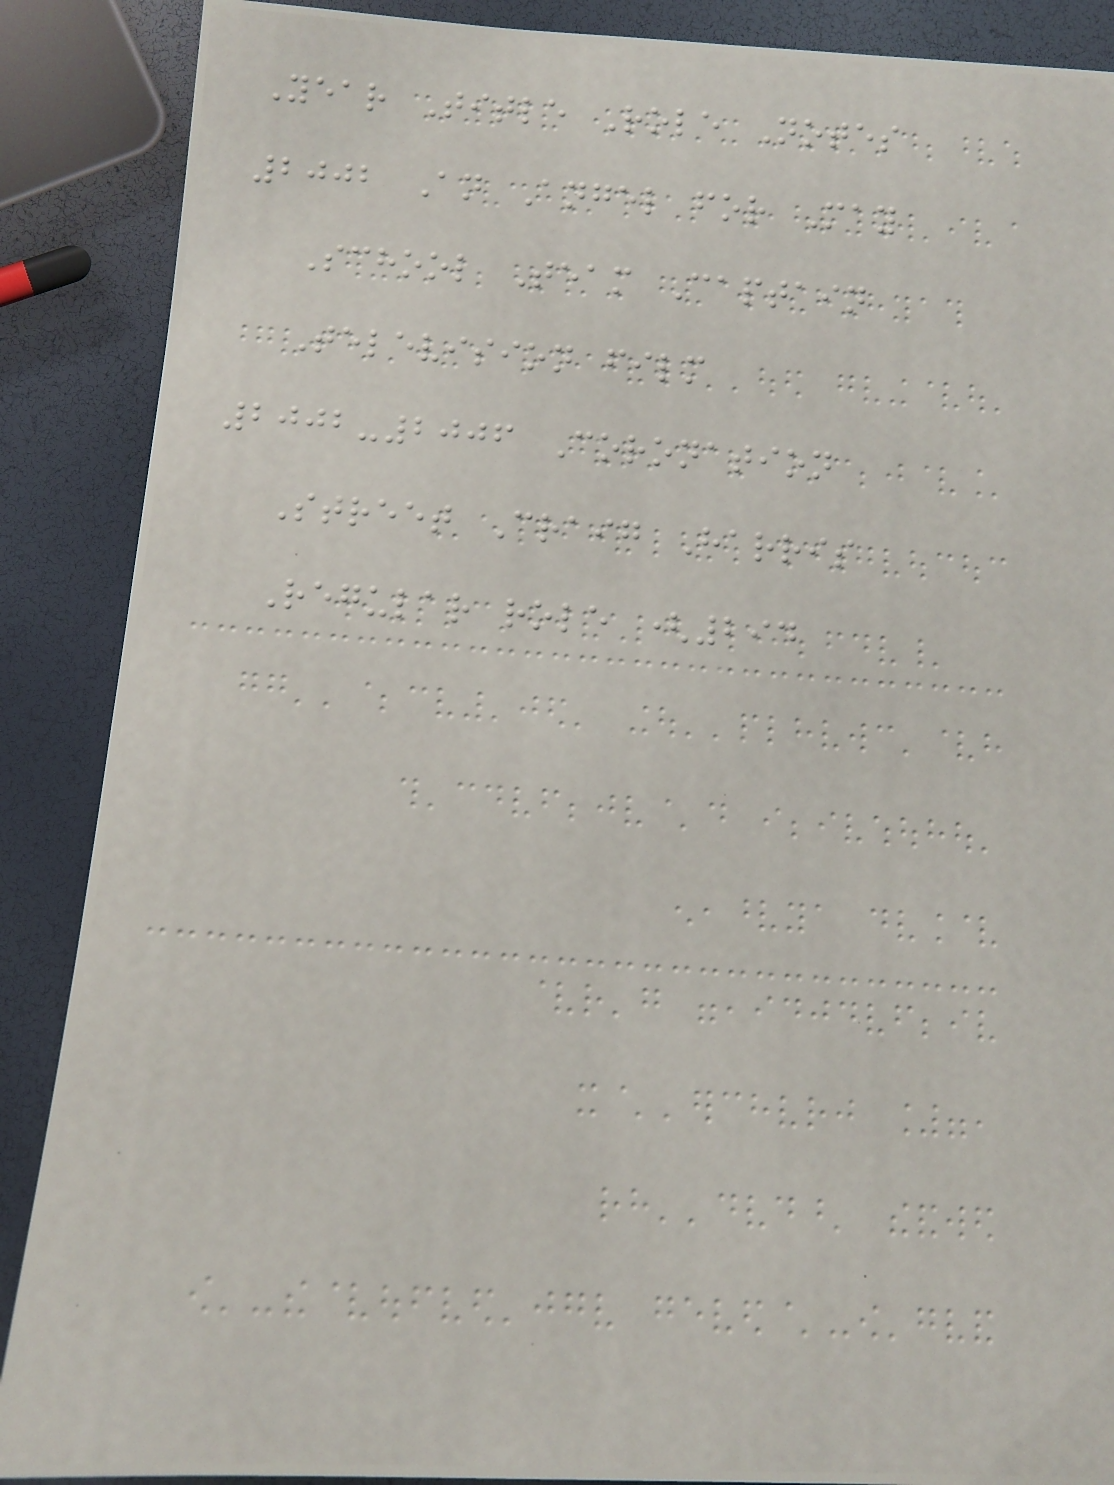Year Title Role Notes
2002 An Angel for May
School Team Captain
Television film
2002-2006 Coronation
Street Craig Harris
Regular role (294
